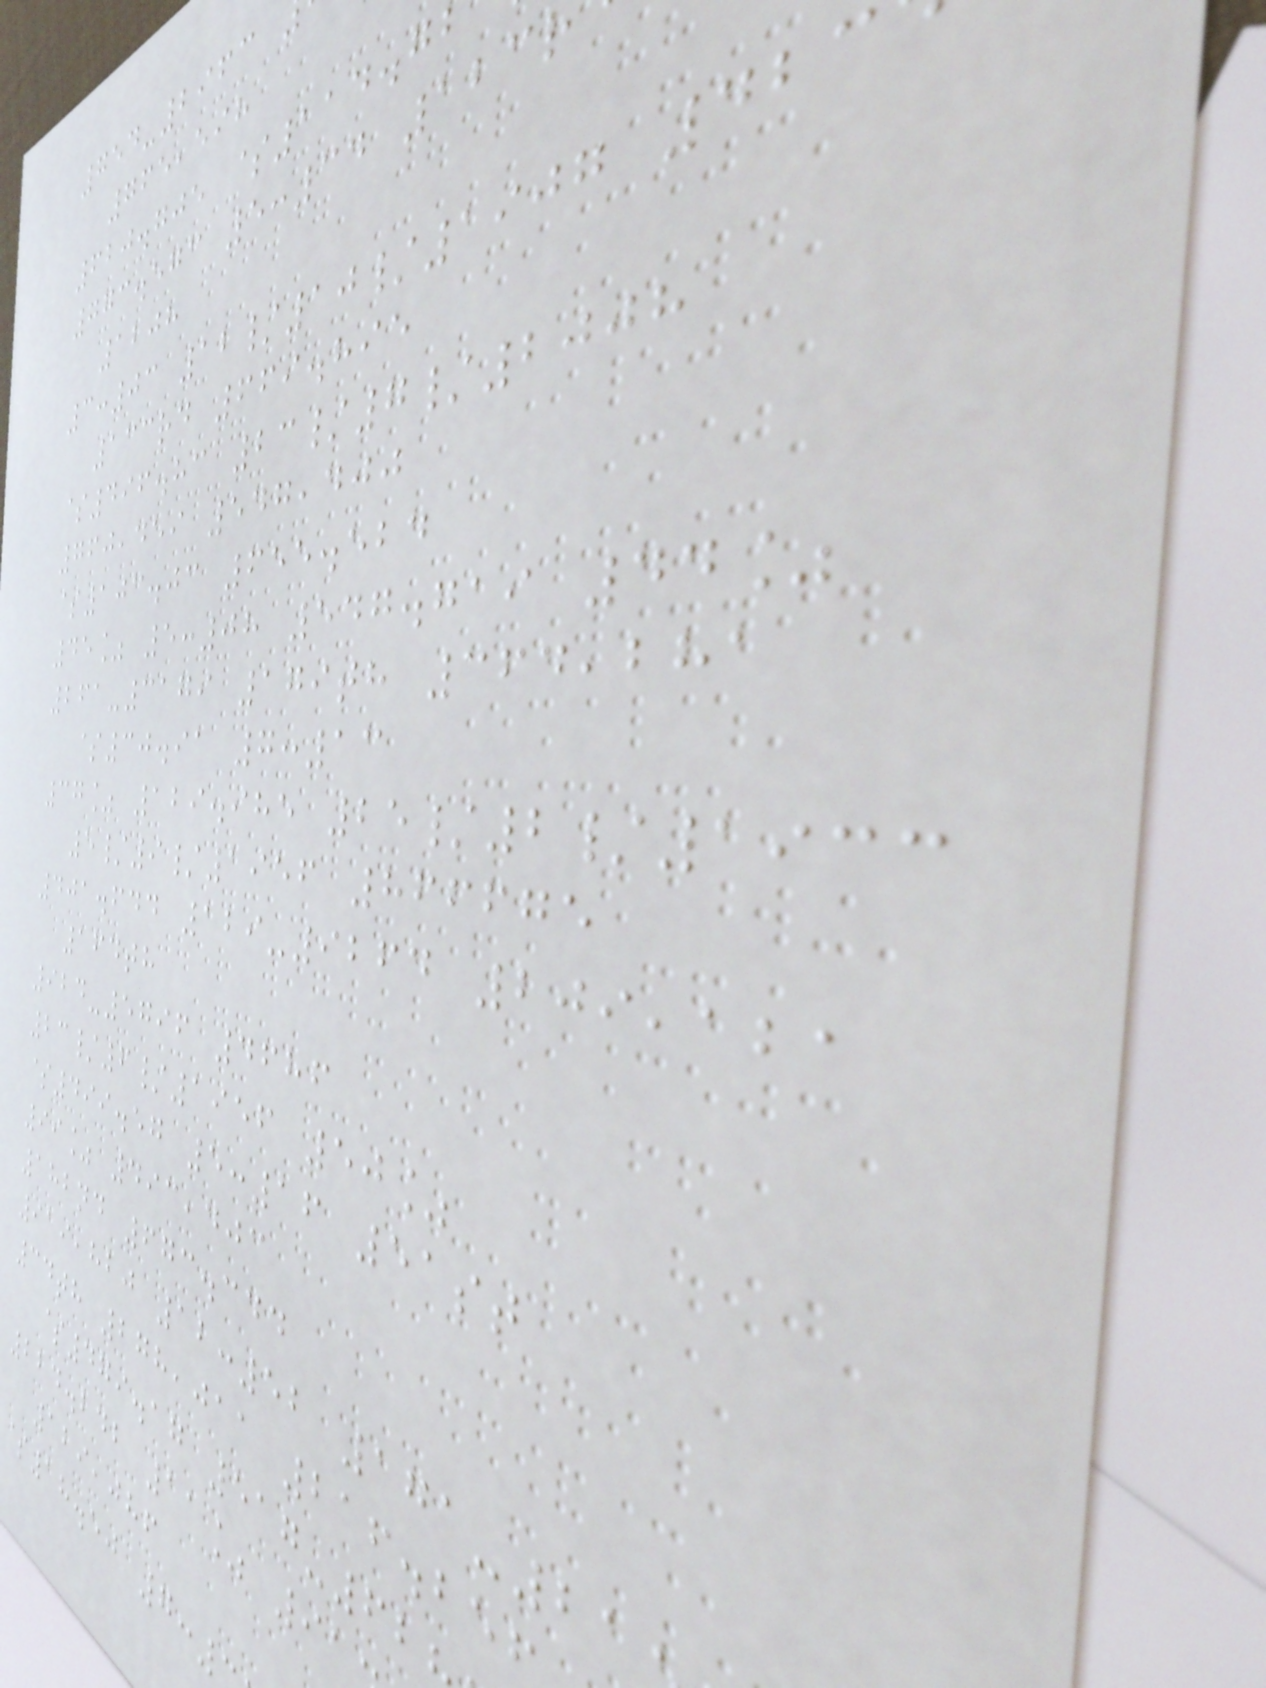754-2963
765,598
620.705 $114.7
773.573 5:34 123
1208
3:03 12/10/1907 423
133rd 669.895
$496.83 23/7/2008
760,459 547,400
$103.03 655.524
45% 5:08 547.719 44%
261-3179 179th 364,281
$30.91 7:13
37% 129.985 25/2/1933
5/9/1956 866675
401.644 129-9264 209,121
164th
924-5796 4686
23/6/1956 50%
$499.57 5:16 51st
99% 493,403
182nd 673.344
919,820 12:52 171-21
34th 278,011 216.25
$479.17 517-62
224.242 11% 91
129,086
$18.50 7:
